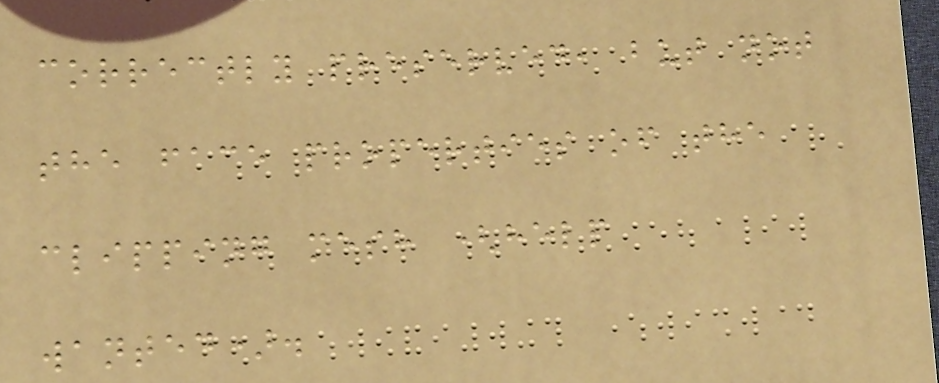correctly preserved, but not
the face properties of the
clipping mesh (help
wanted).
